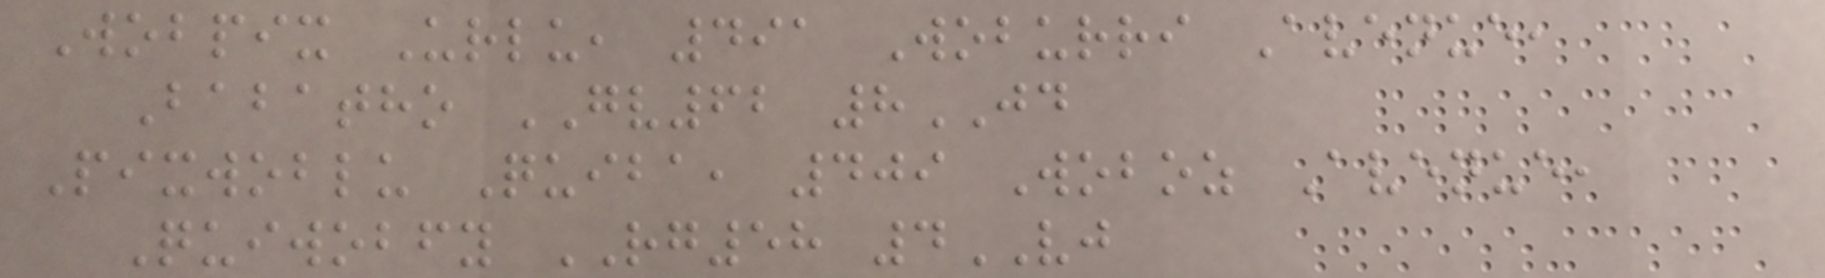Wobpix Urlu, 491 Woburri Avenue,
Babatho GV62 8JD
Pixwoblu Quiba, 409 Woboz Avenue,
Quiwobfy RG58 4VJ
